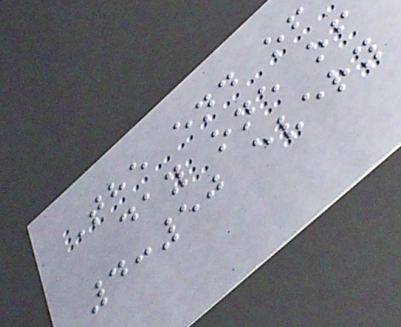The end of
day one of
4:50 every
